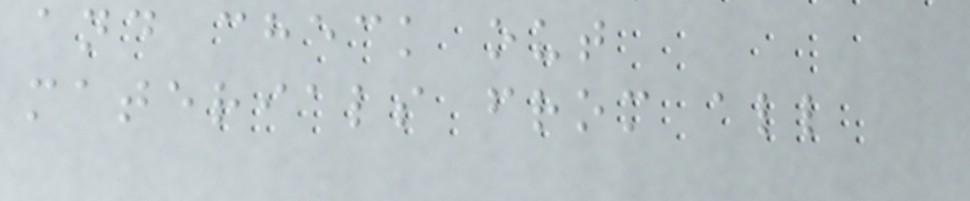and check out
materials from all
